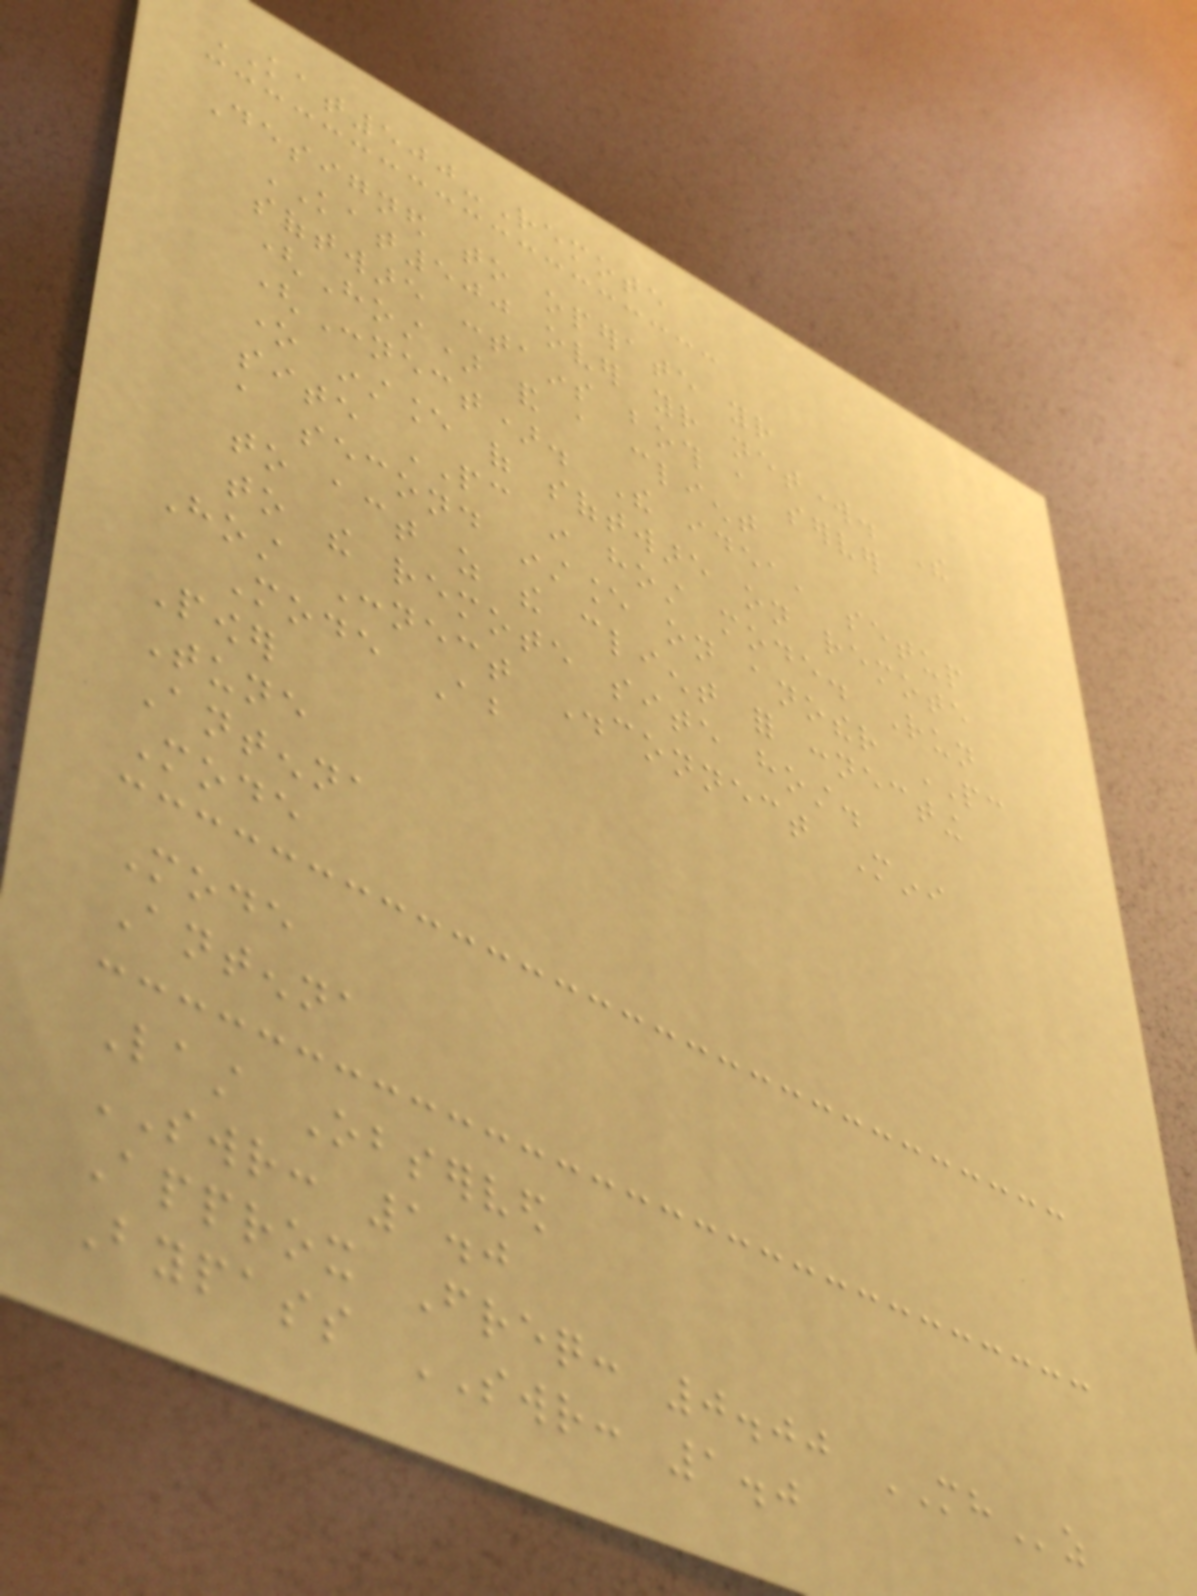KAT500-Remote
Designed to operate your
KAT500 over your network. The
software contains both a server
(Host) and a client
(Connect). The idea, setup
one instance of software on remote
site PC in host mode. Run
a second instance on another PC
to act as the client for connecting
to the remote site host.
Host Connect Disconnect Mini
Mode About
Power
Tune
Antenna
Mode
Mode
Antenna
Last Observed
SWR: 1.0
Approx Freq: 0.00 MHz
Bypass SWR: 1.0
